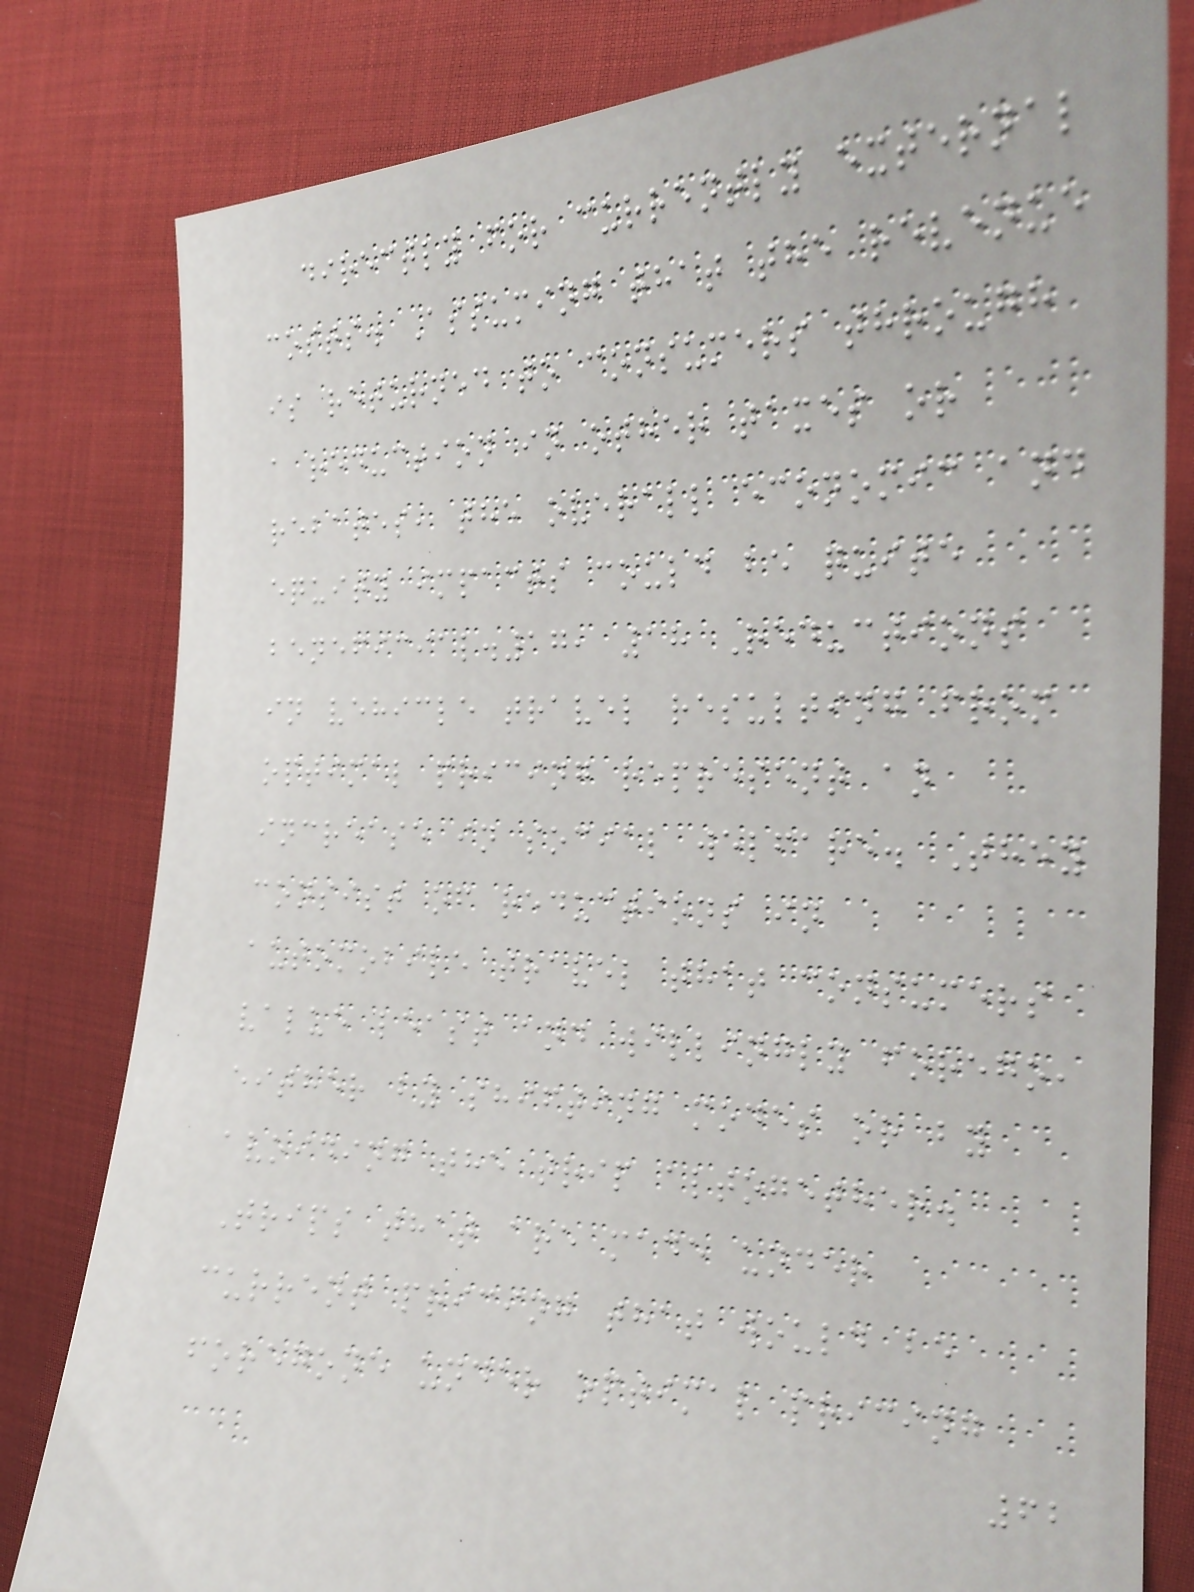directly for currently external
costs. Assuming that the revenue
is returned to consumers through
a reduction in other taxes or
rebates, the overall economic and
equity impacts could be quite
beneficial.17, 18 Reductions
in vehicle travel resulting from
optimal pricing represent an
increase in social welfare. They
consist of reductions in
automobile travel that consumers
value least and willingly forego,
either by shifting modes or by
avoiding the trip altogether.
Trips that are made under
current pricing that would be
foregone under optimal pricing
62
